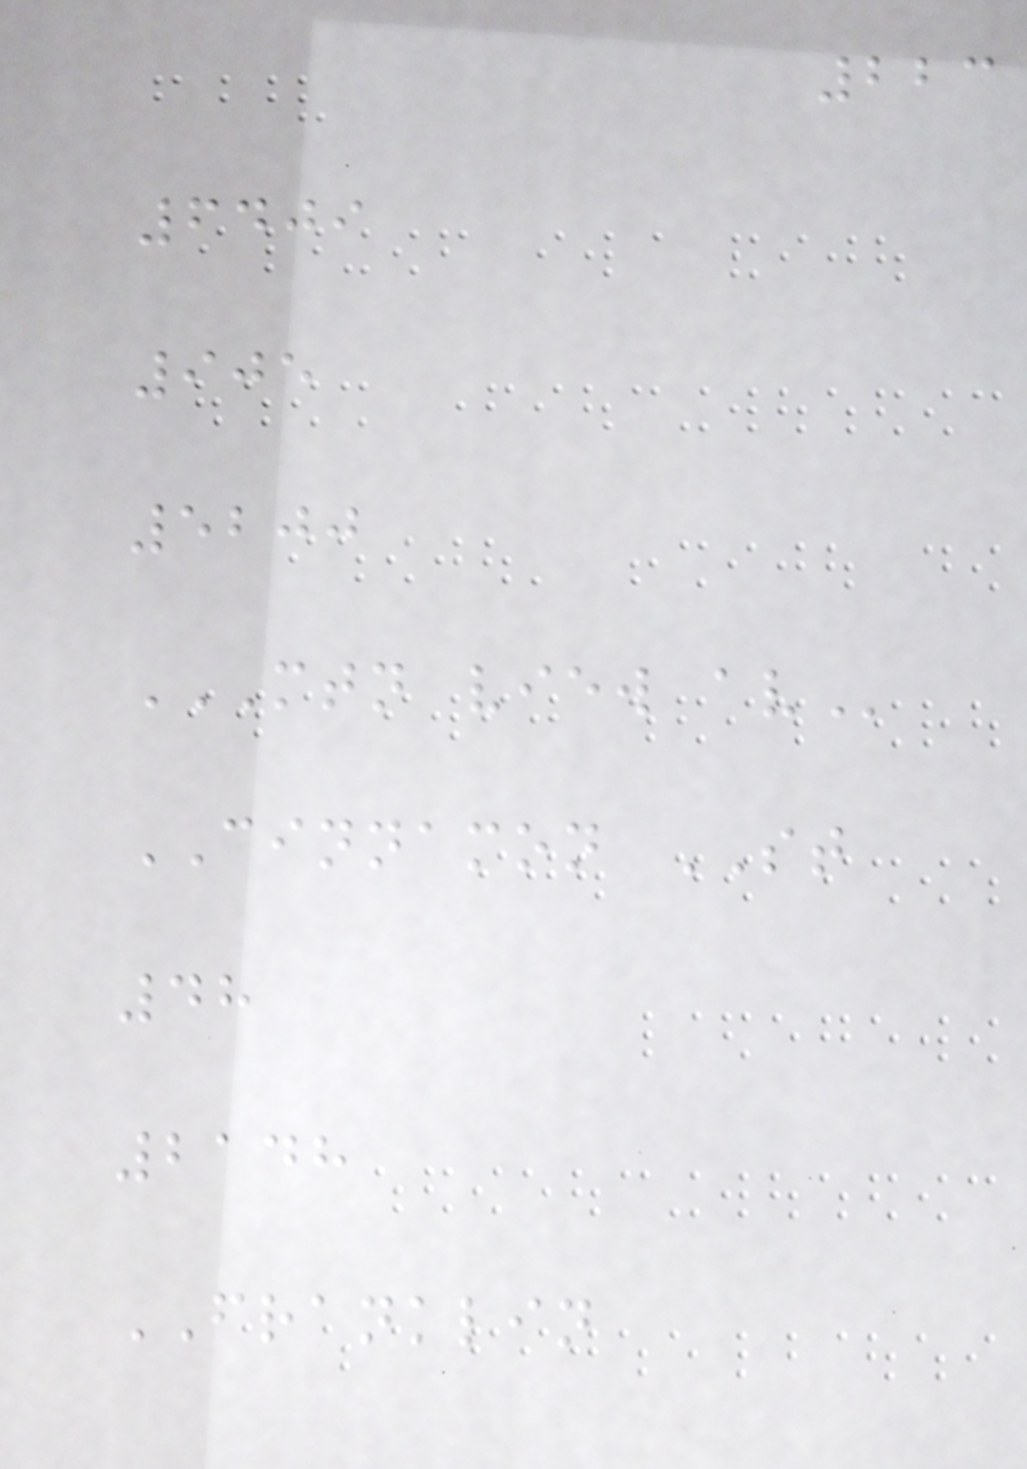223
6409
905
5200
MTN VIEW AV
CINNAMON ST
48
2148
FRANKLIN
